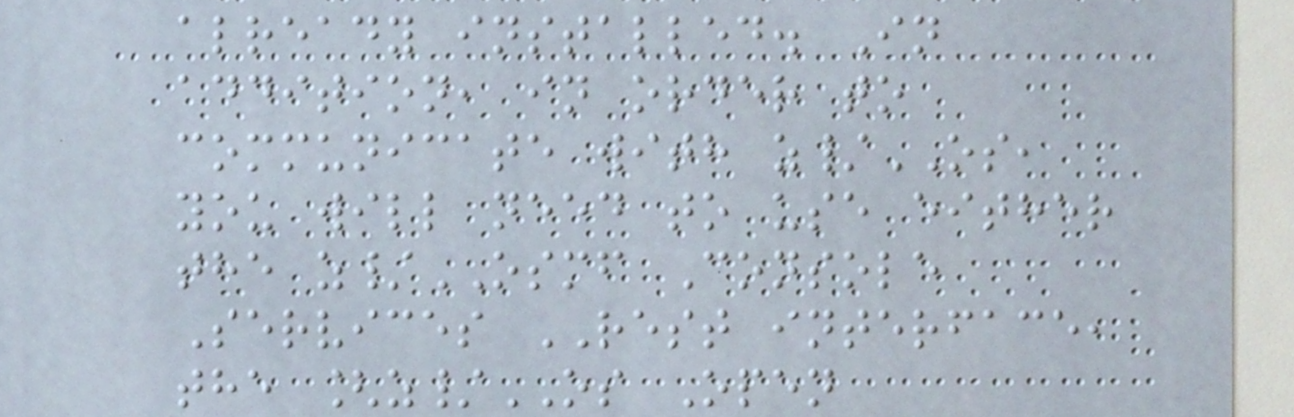already installed. In
addition, in order to
communicate with z/OS,
you will need to use either
the z/OSMF Console
Services REST interface,
the [z/OS Open
